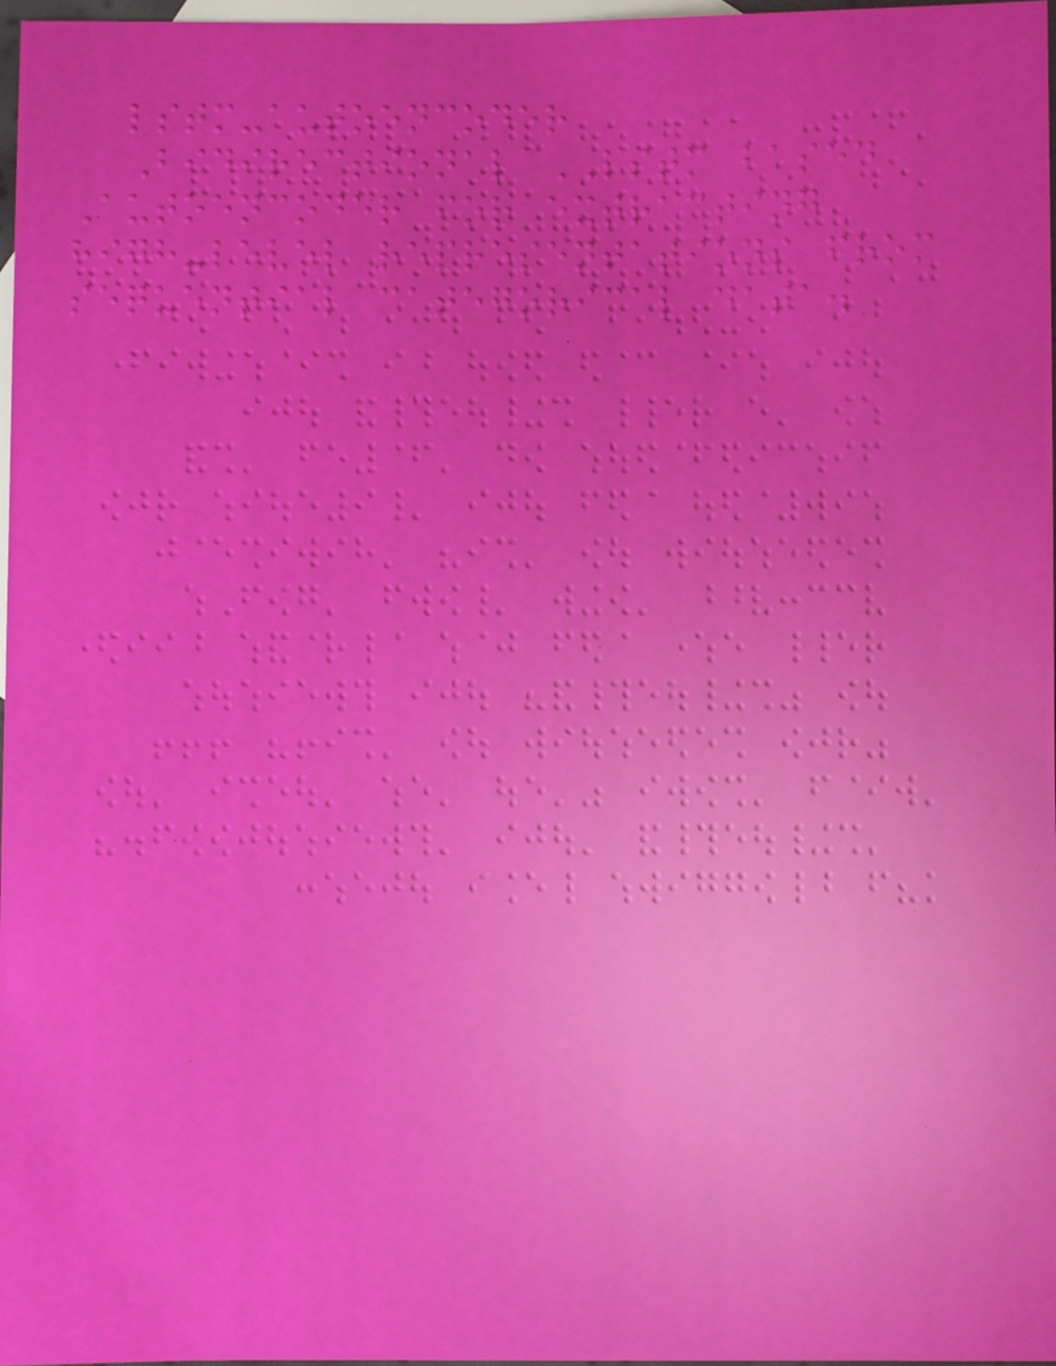lstm-autoencoder
Bidirectional LSTM based
Autoencoder for extracting
high-level representations from
sequential categorical data.
